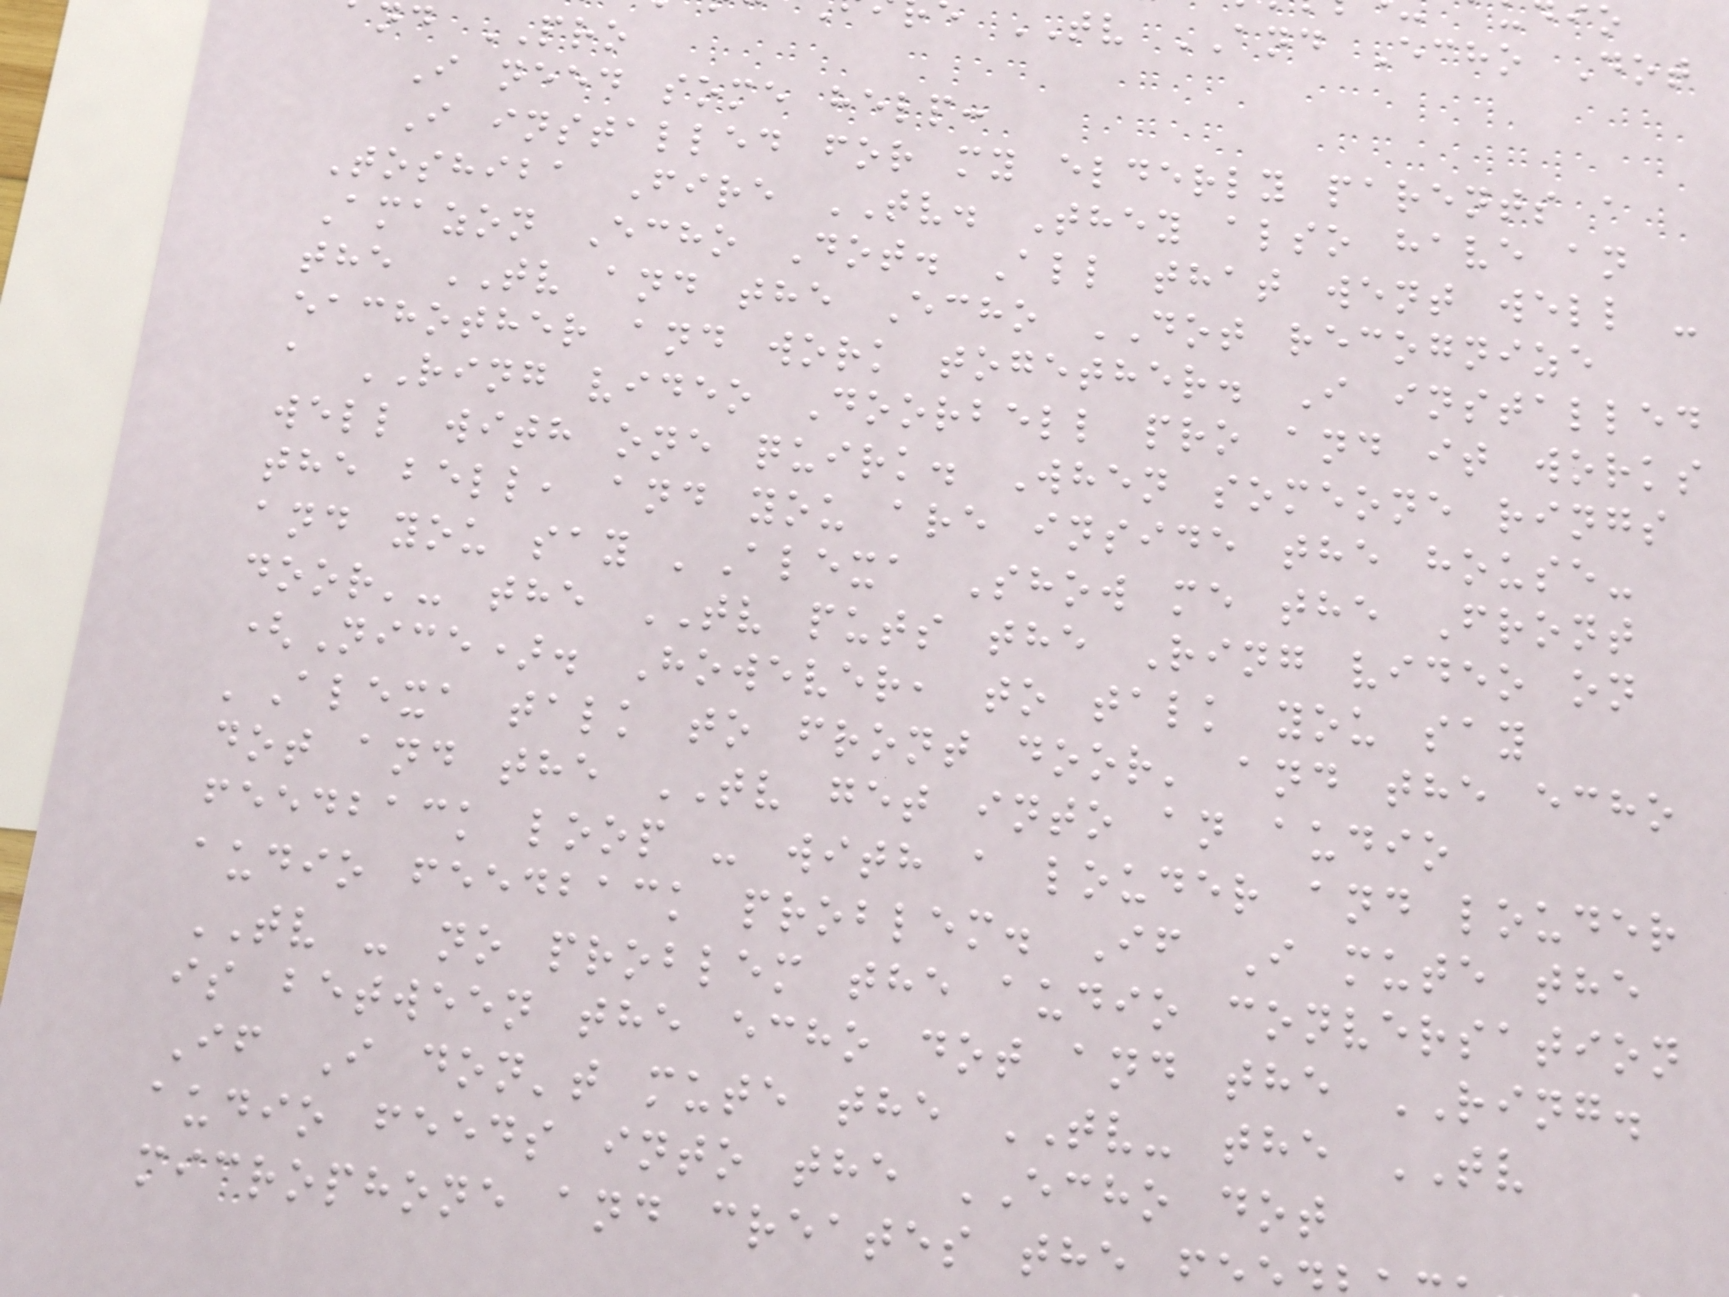TV AND Echo Dot
nd PRO
I need some help:
I installed for my elderly parents a
Toshiba Fire TV. They also have an
Amazon Echo Dot. All that went well -
the TV and the Echo DOT recognize
eachother and work together. I installed
a RING video Doorbell pro and it works
well with one quirk. When someone rings
the bell, and you are inside the house-
and you say 'Alexa Show me the Front
door'- the TV puts the Ring video on
(Nice). However, to talk you say
'Alexa talk to front door' and the echo
dot and the TV get into an audio
feedback loop - with a louder and louder
audio feedback problem. If I mute the
TV - no problem the audio conversation
is between the echo dot and the RING.
If I don't mute the TV- the TV
audio feeds into the ECHO dot
microphone and creates the f
